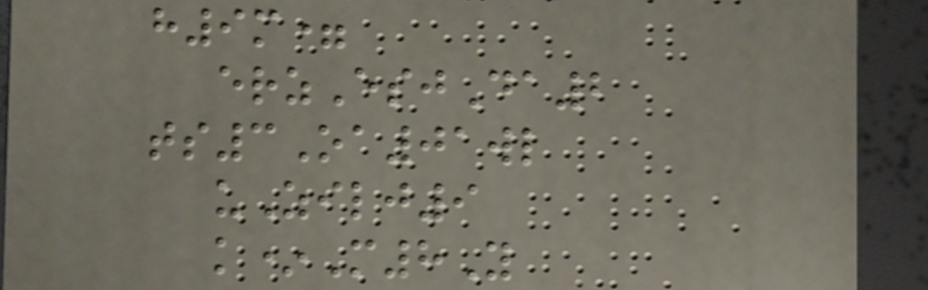h9m=
erzEsjDa2
ts3Oa01wl
uZilj9
k*M8Y
